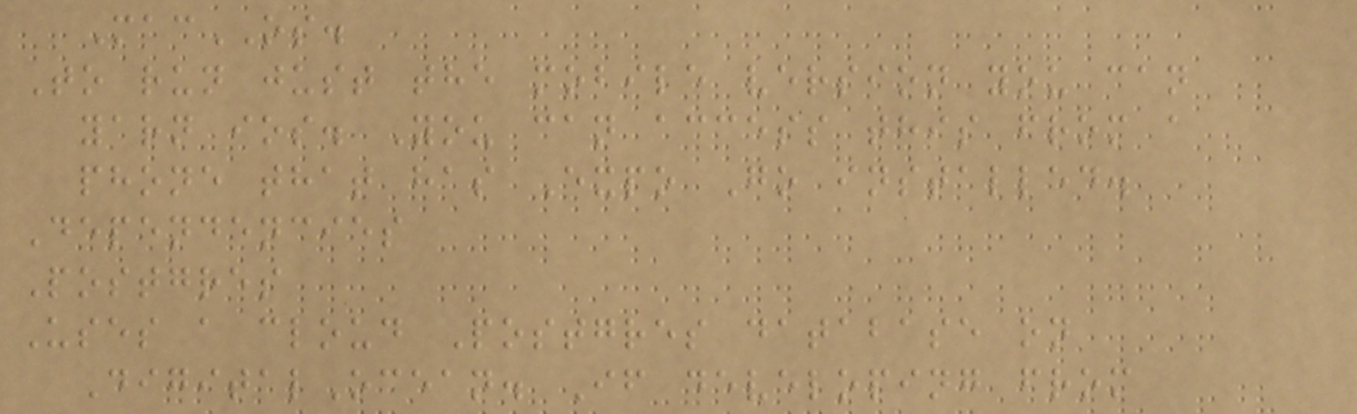MacOS.
To run just the mobile version you can
yarn ios. You can access this from a
phone that has Expo Go installed.
Dependencies
Postgres
Uses a cloud Postgres database on
DigitalOcean. If developing from
